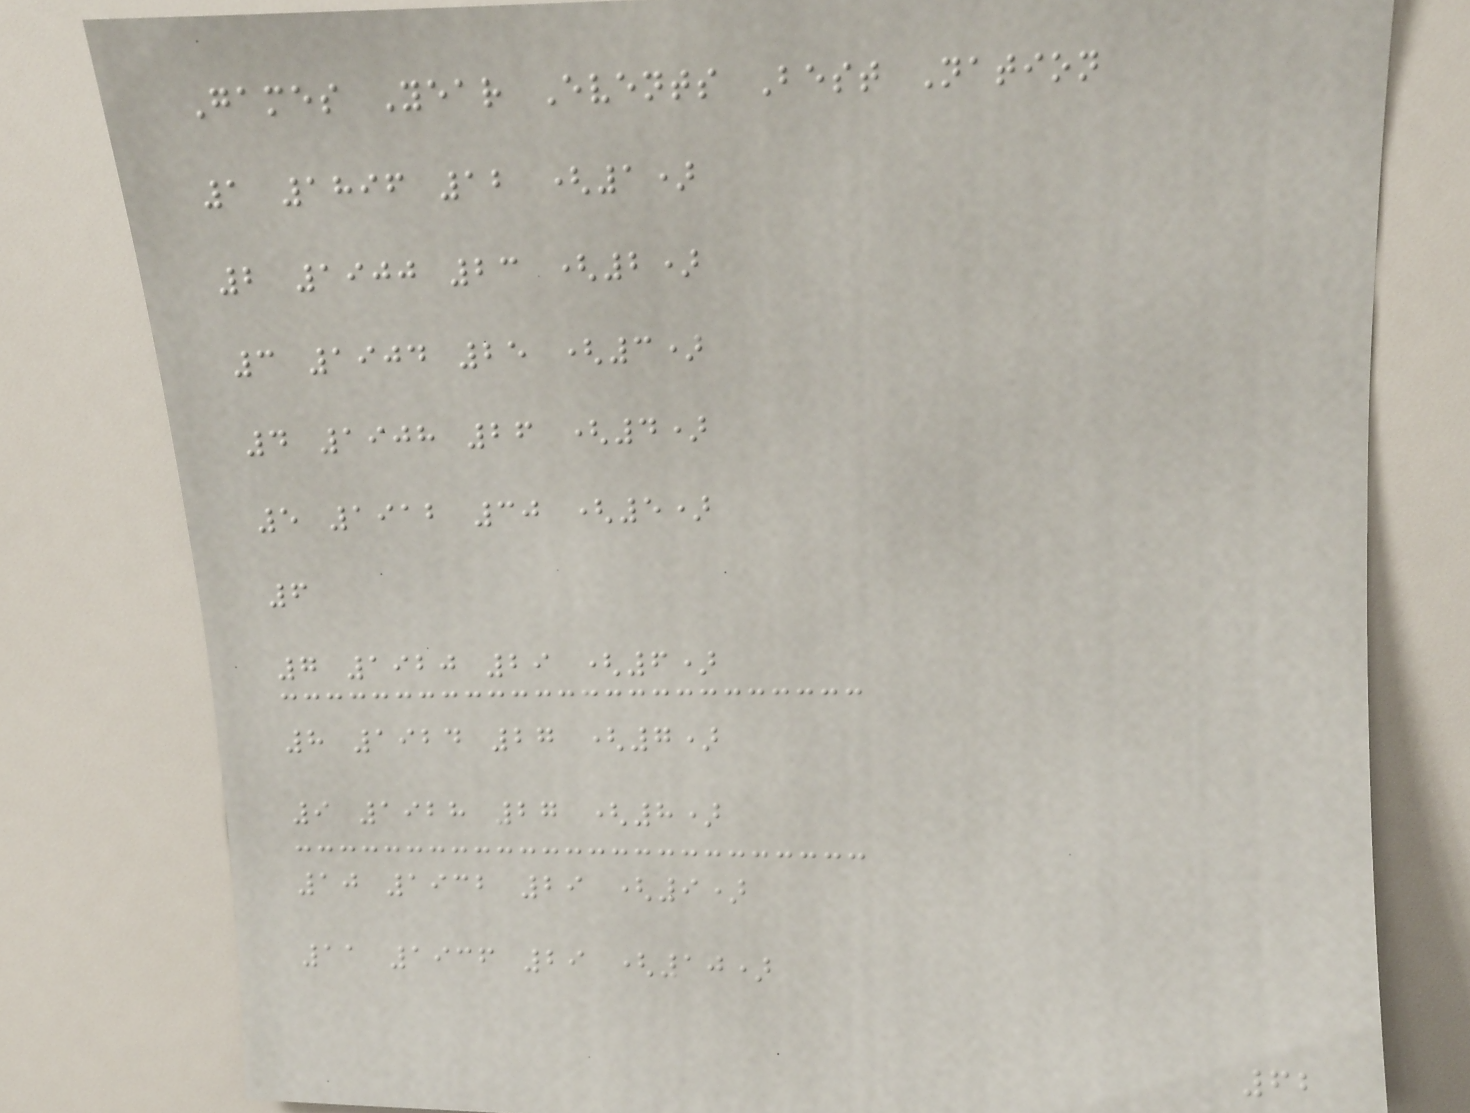Games Year Events Best Nation
1 1896 12 (1)
2 1900 23 (2)
3 1904 25 (3)
4 1908 26 (4)
5 1912 30 (5)
6
7 1920 29 (6)
8 1924 27 (7)
9 1928 27 (8)
10 1932 29 (9)
11 1936 29 (10)
62
